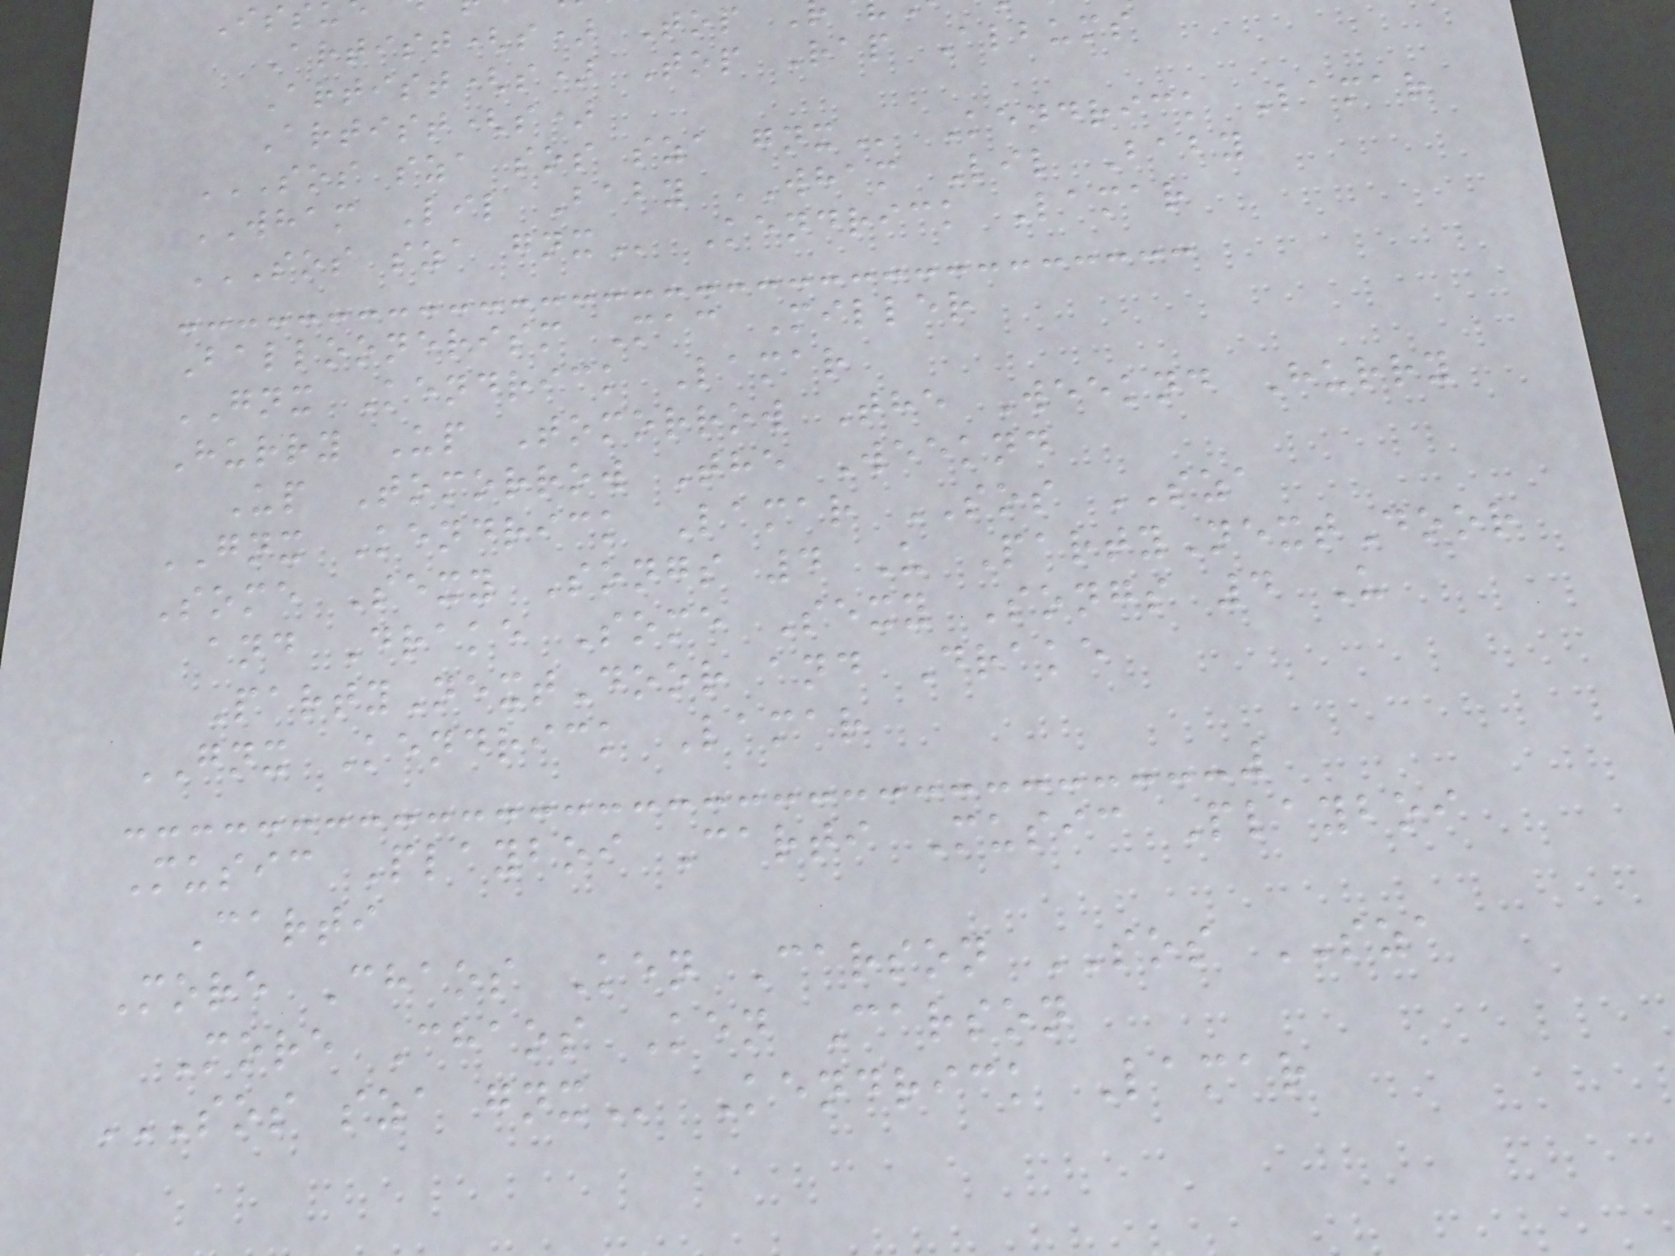Artist(s) Top
Artist(s) Top Rap Albums
Artist(s)
SOS SZA SOS SZA GNX Kendrick Lamar
WHAM Lil Baby WHAM Lil Baby
SOS SZA GNX Kendrick Lamar
Balloonerism Mac Miller
GNX Kendrick Lamar
Hurry Up Tomorrow The Weeknd Hurry
Up Tomorrow The Weeknd
GNX Kendrick Lamar SOS SZA
Some Sexy Songs 4 U PartyNextDoor
and Drake Some Sexy Songs 4 U
PartyNextDoor and Drake
GNX Kendrick Lamar
Music Playboi Carti Music Playboi
Carti
More Chaos Ken Carson SOS SZA
More Chaos Ken Carson
SOS SZA GNX Kendrick Lamar
